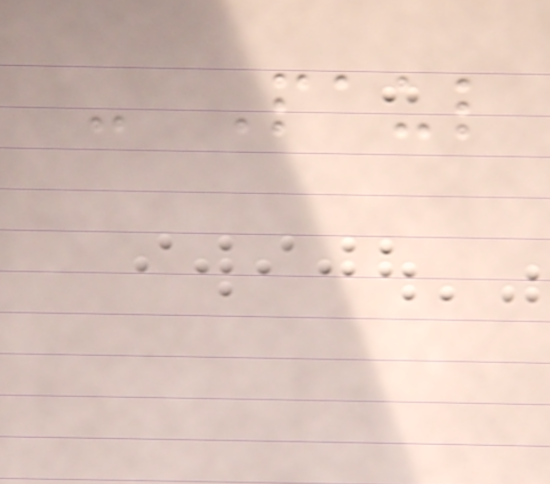- Paul
